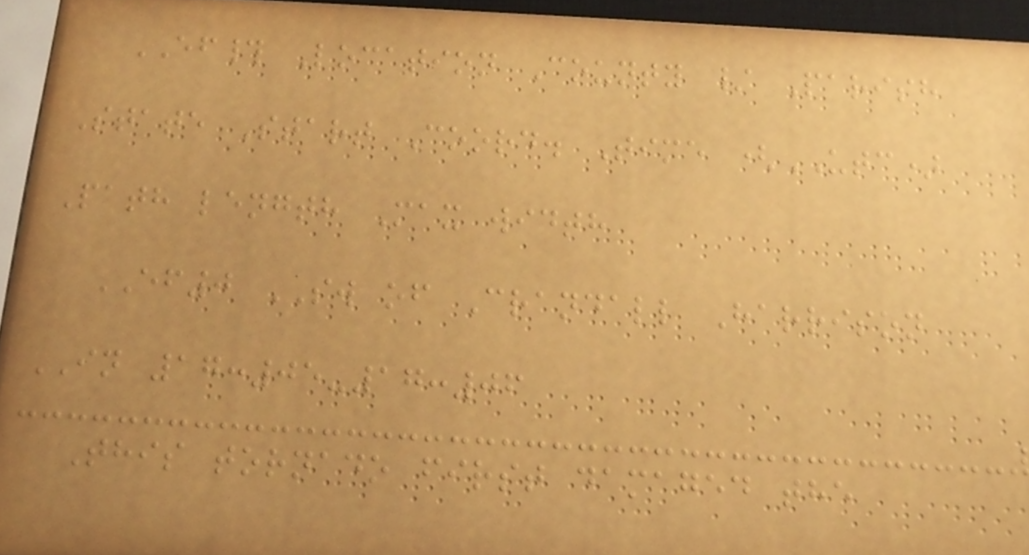EF# Location County / Parish
State Start Coord. Time (UTC)
Path length Max width
EF0 SW of Crandall Harrison
IN 17:05-17:06
This tornado first damaged the
